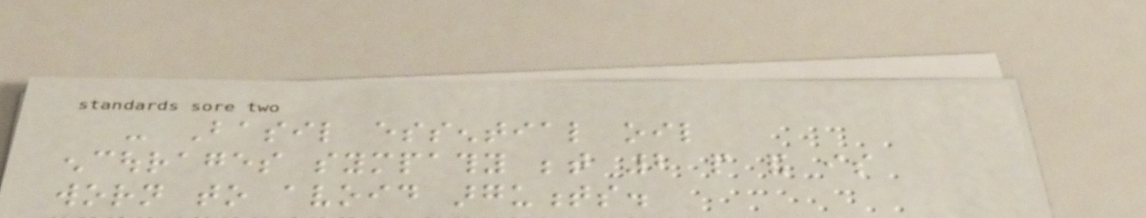- Basil essential oil
encourages sympathy between 2 people and is
worn to avoid arguments.
